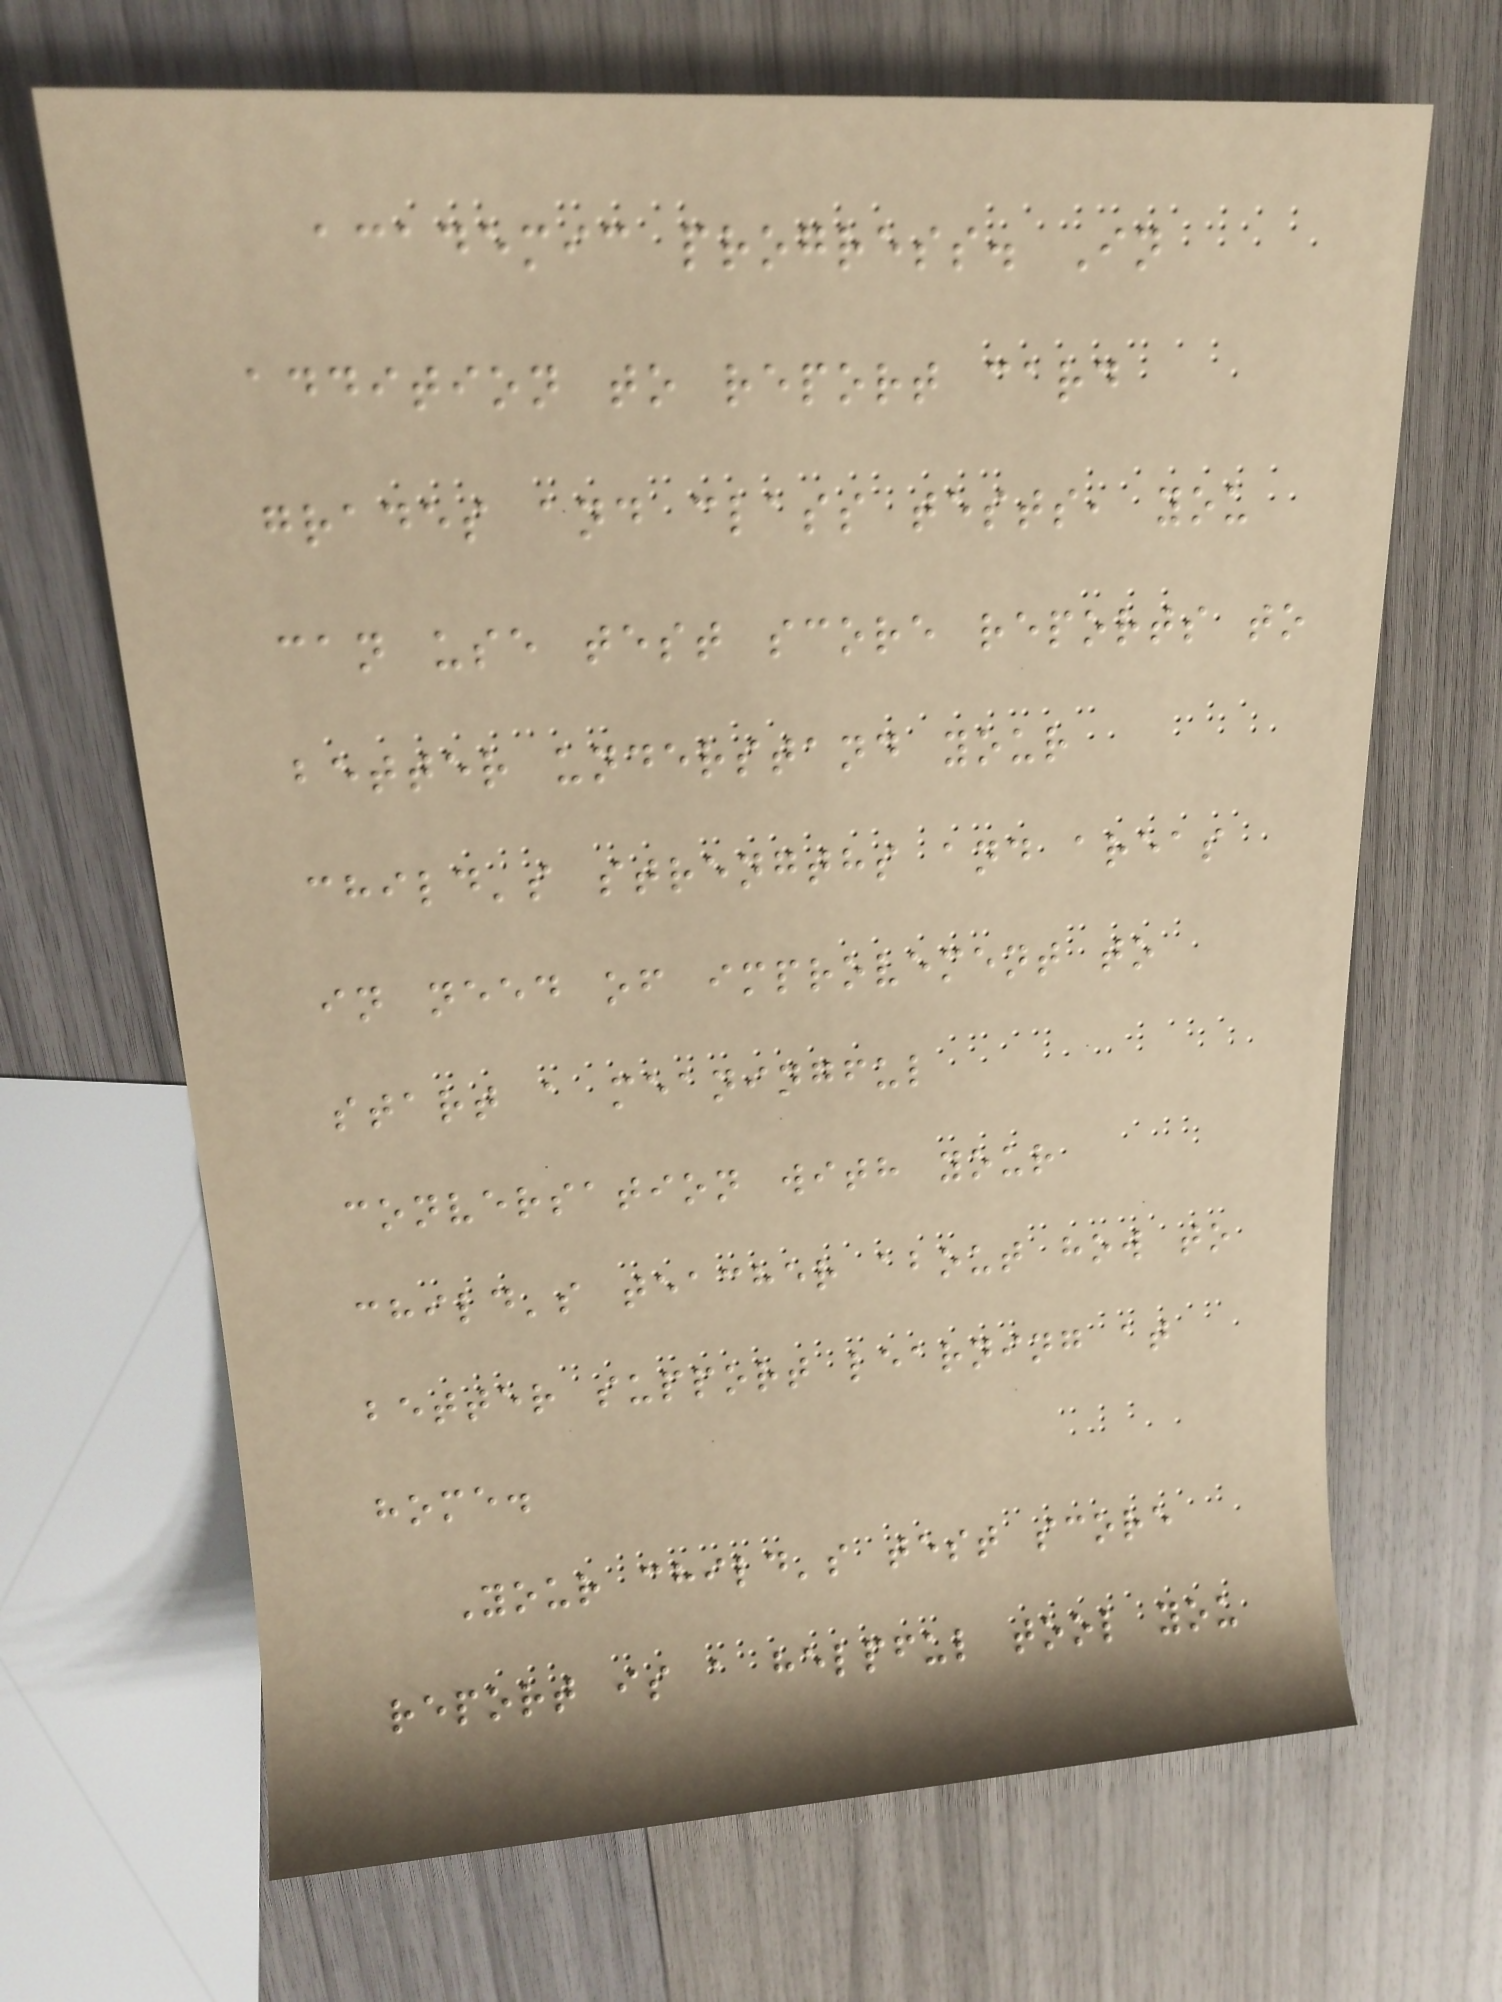academic progress. In
addition to report card
grades and class tests, you
can use test score reports to
better understand your
child's strengths and areas
in need of improvement to
start a meaningful
conversation with your
child's teacher about how to
better support learning at
home.
Your child's test score
report is a helpful tool you
